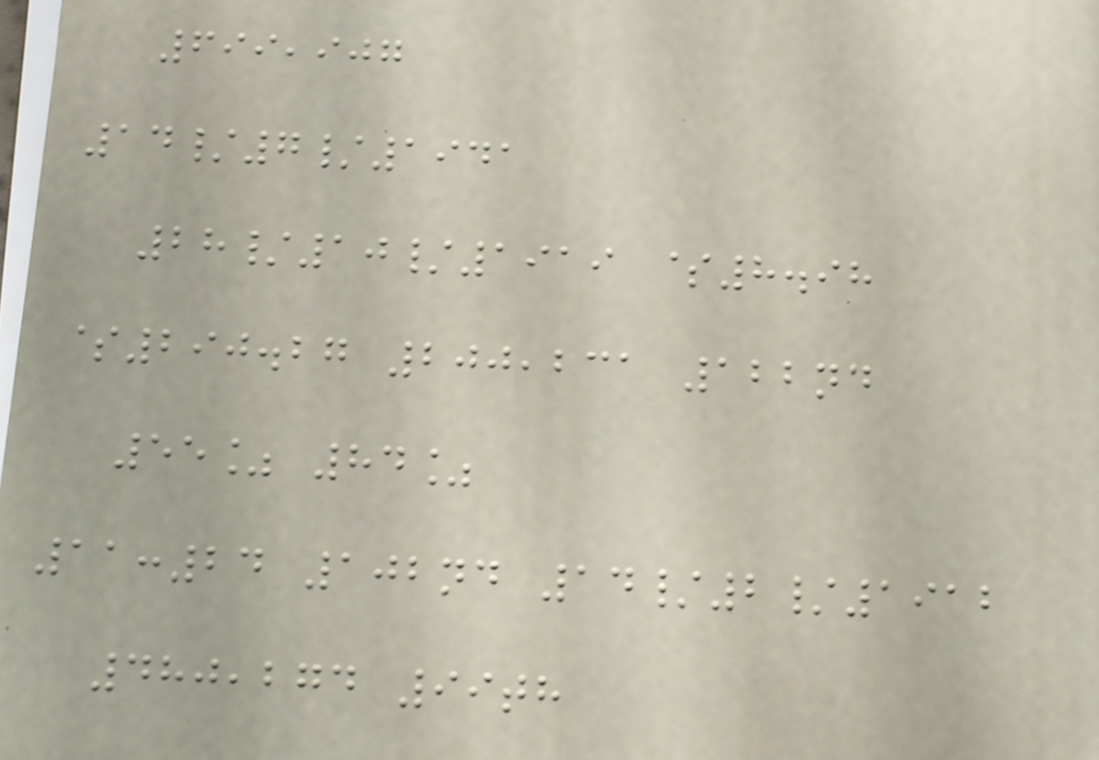699,907
14/7/1941
28/10/1919 $8.98
$290.27 200,231 122nd
55% 84%
11:24 102nd 14/2/1912
480,274 99th
